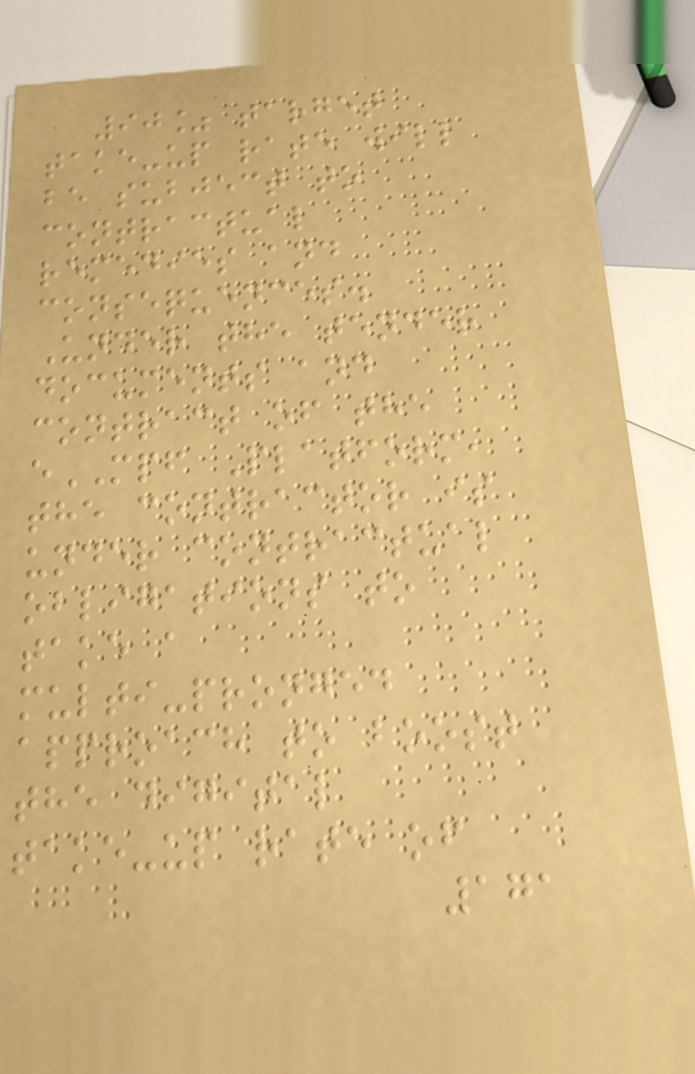90% target
take-up rate will
be subject to
contractual
remedies and
consequences.
Under the tender
documents and
contract of the
eMPF Platform,
the contractor is
under contractual
obligations to
take a
multi-pronged
approach to boost
the digital
take-up rate of
171
